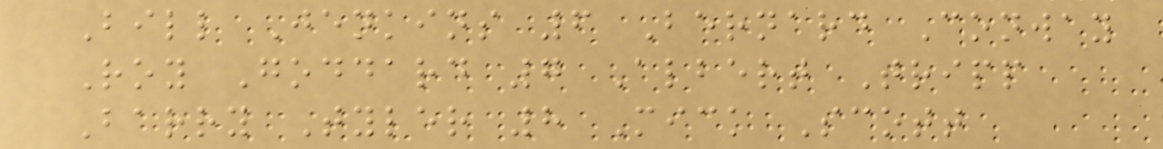Bill Jenkins 6 Bernard Conway
Roy Goddard 7 Albert Tripp
Barry Tyler 8 Mick Scott
